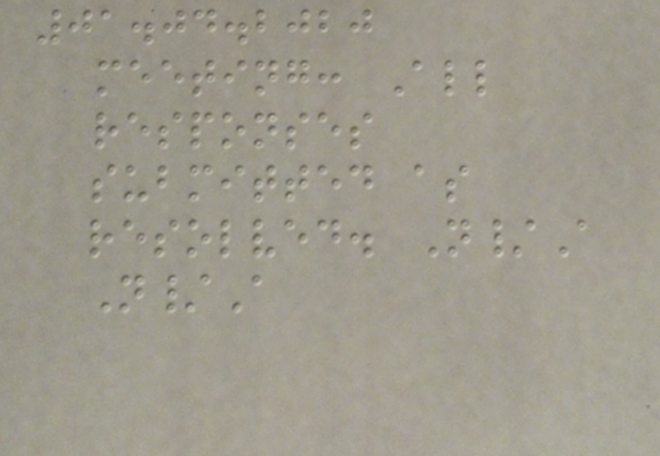01.04.2020
meeting: All
responses
submitted as
resolved. N/A
N/A
